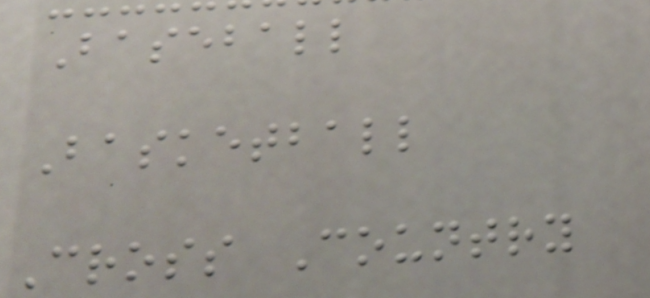Baseball
Basketball
Cross Country
